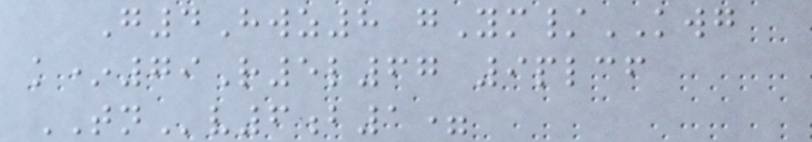G4Hwz8 gYm/KWG
k*79R5l67 9plcf
TNv6b1=
